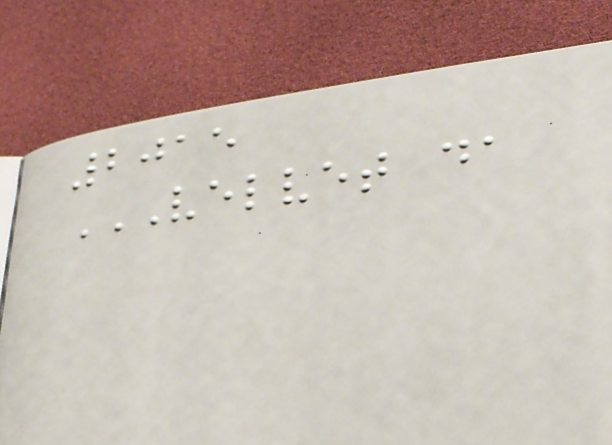2015
VELVET DA
